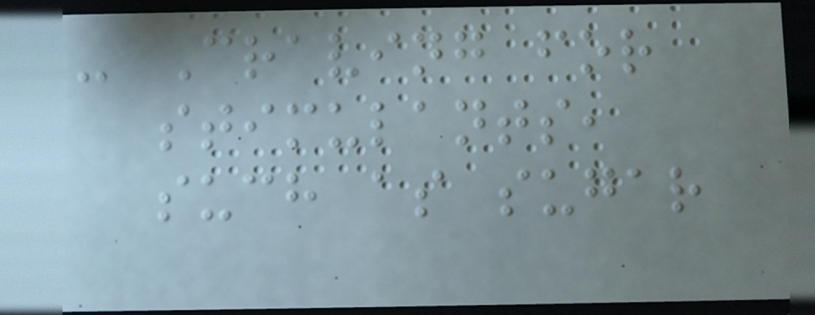- Craving for
stimulants,
such as sugar
